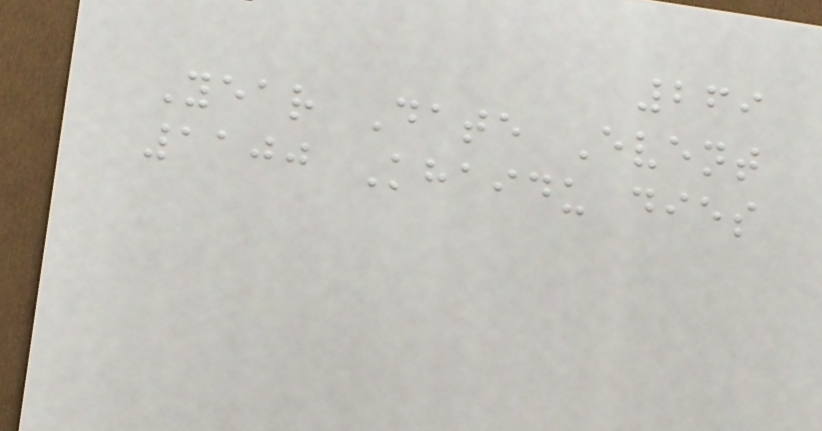269
Year Date Event
1100 Khaidu dies
